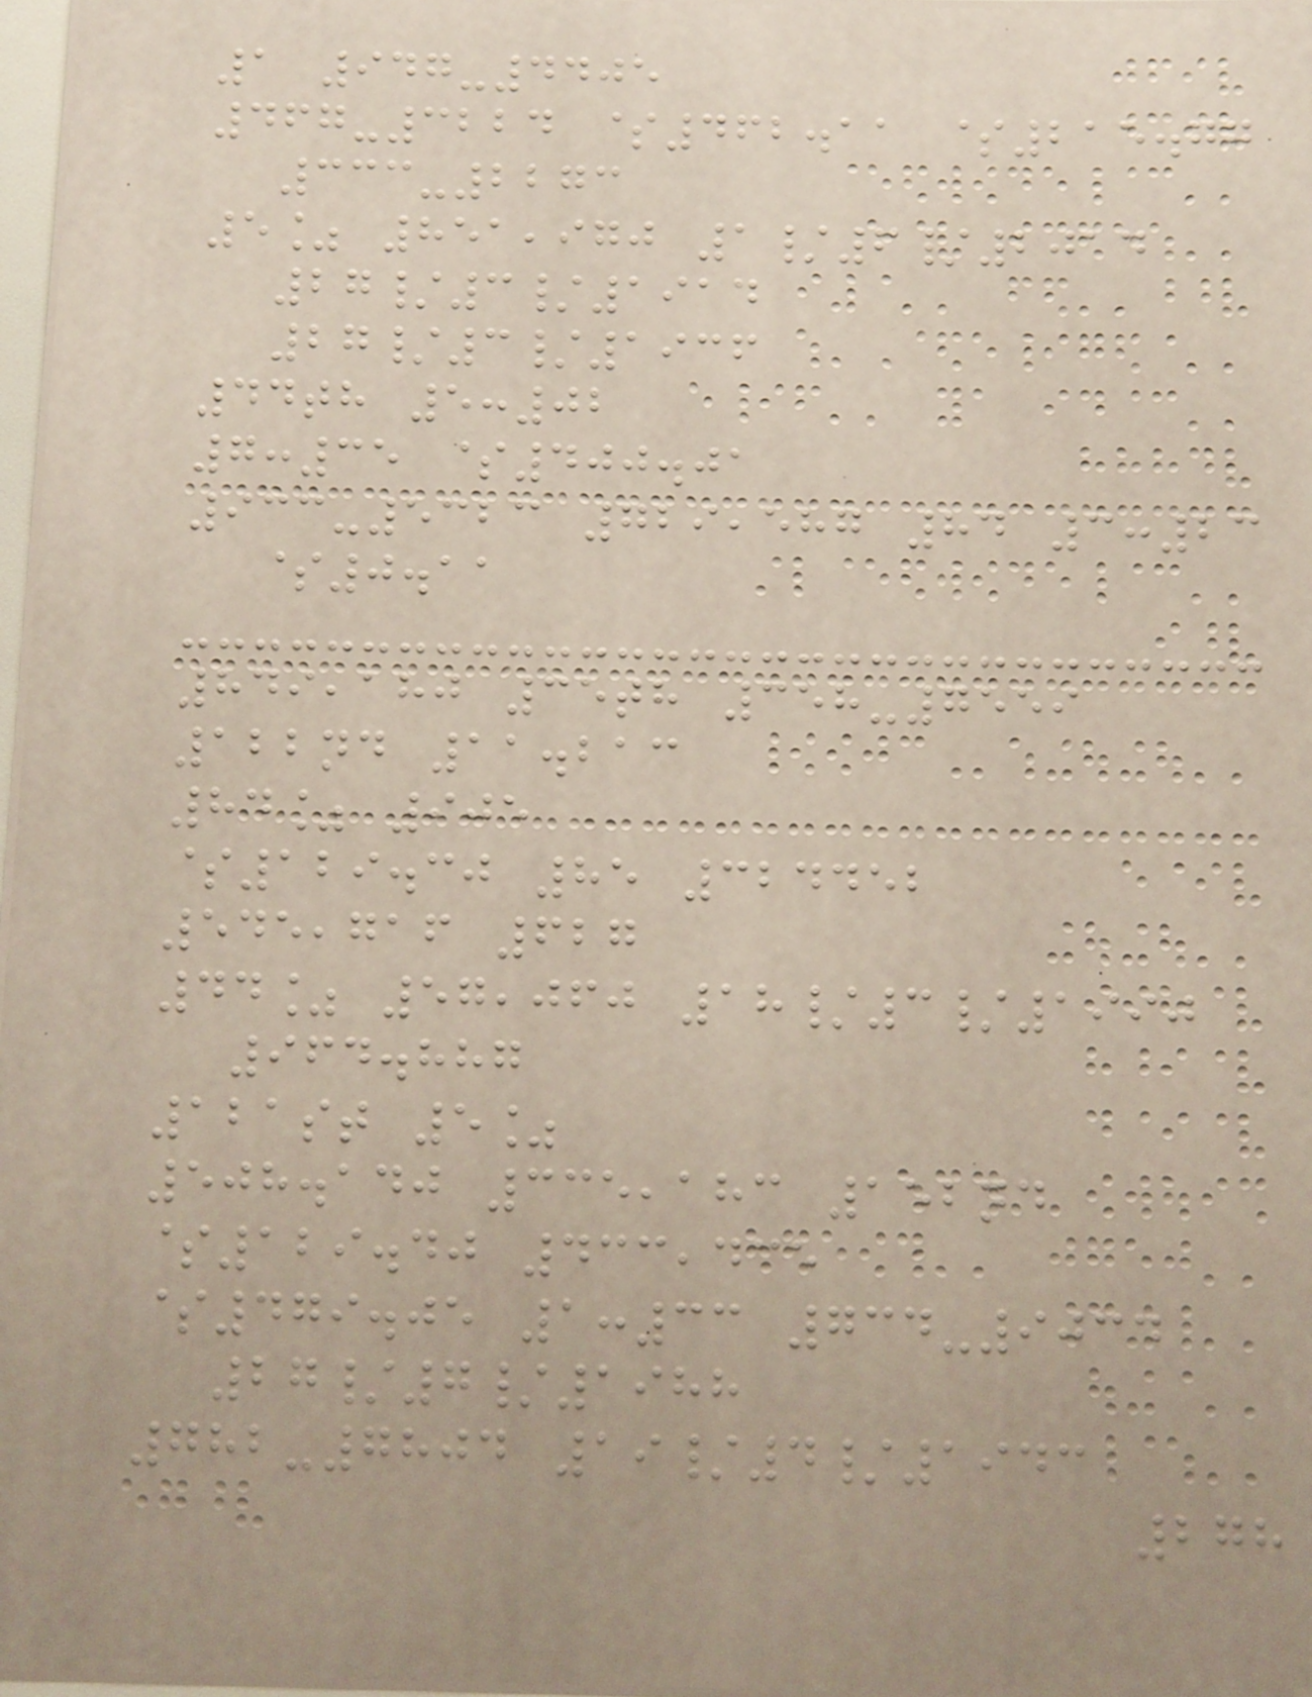1 947-4405
467-3224 $462.11 $215.77
333-2273
5% 851,970 1/6/2014
27/3/1914
27/3/1936
44th 5:02
7:35 $400.01
933-5323 729,587 84 3:23
$0.11
849,180 35th 358-7559
122nd 11.213
84% 905
$129.30 85 324452
545,716 627
44% 57,060 18/3/1990
964.887
121st 5%
508.140 335,183 152nd
$129.40 433,435
$479.05 1:33 734-9034
27/7/1988
782-7804 19/4/1943
278
